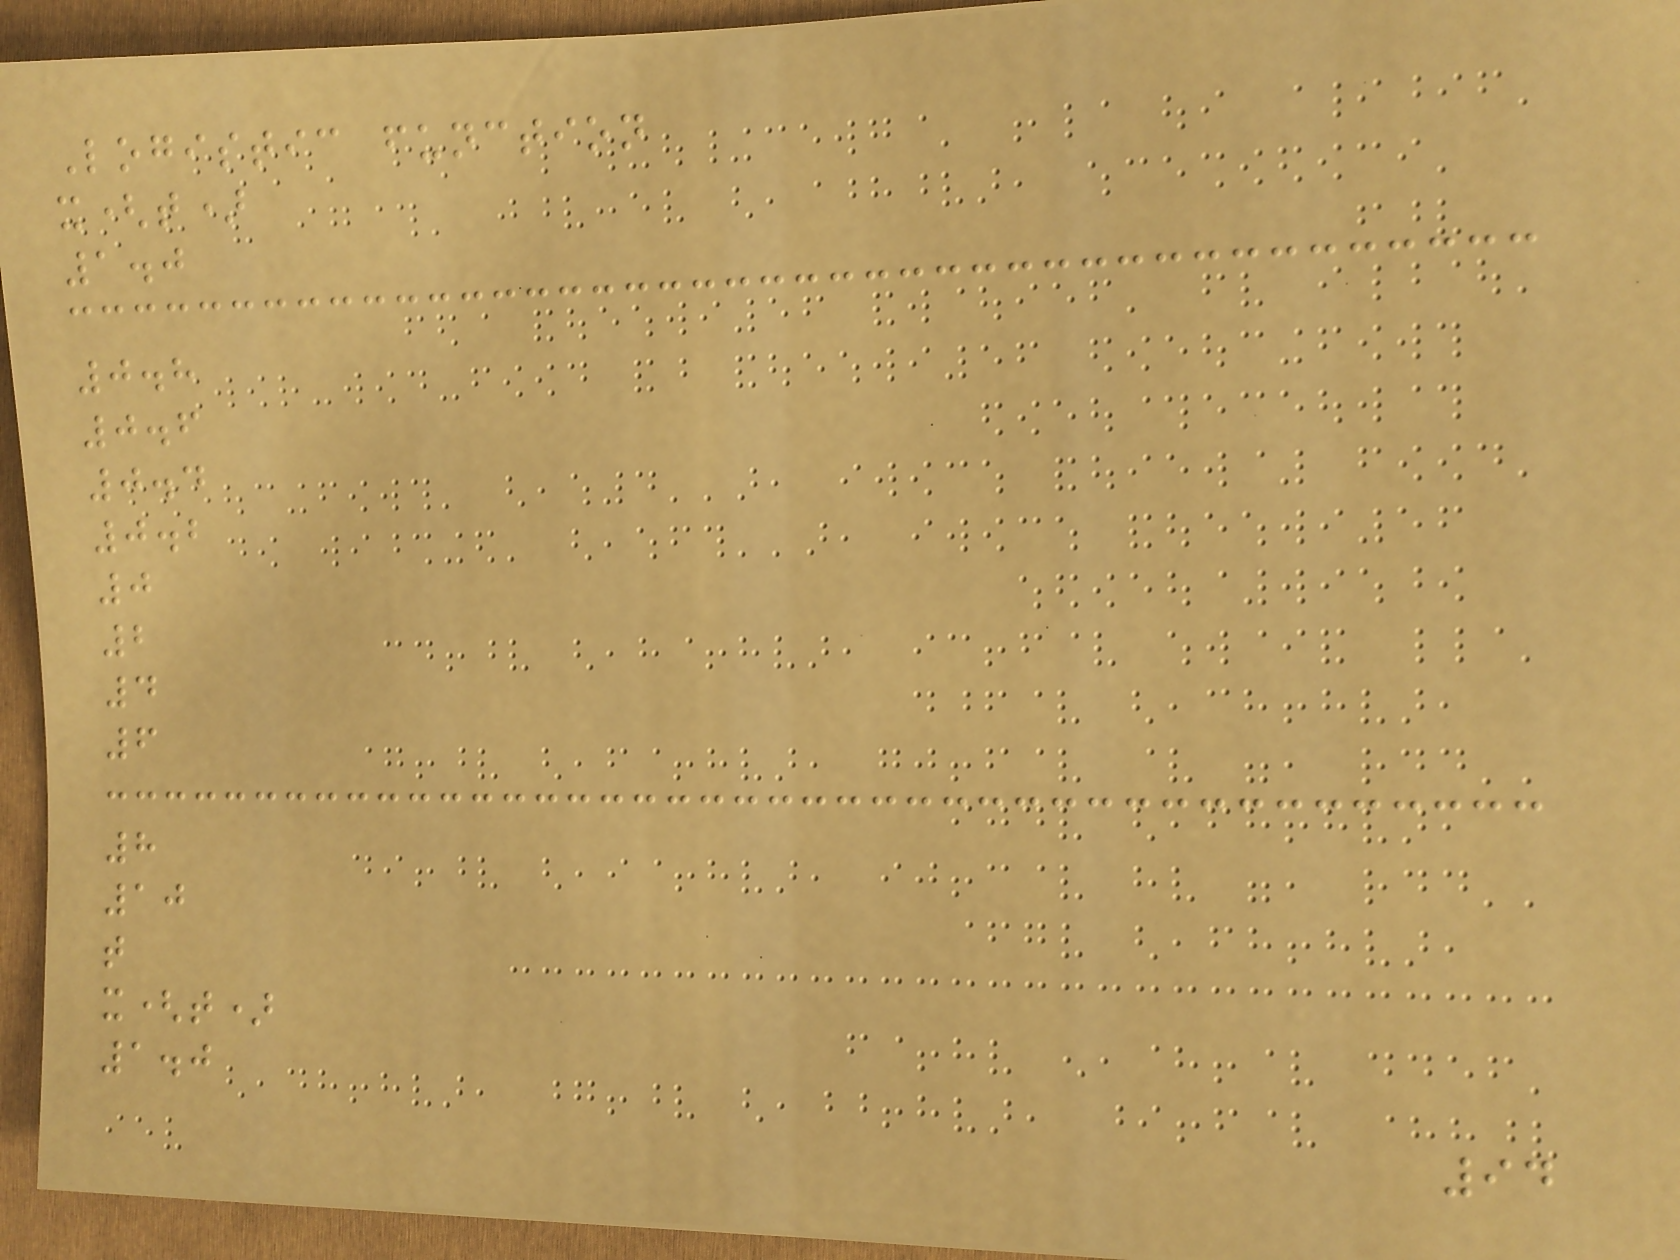Logistic function
x(t)
1.0
0.8
0.6
0.4
0.2
0
2
4
6
8
10
t
x(t)
1.0
94
